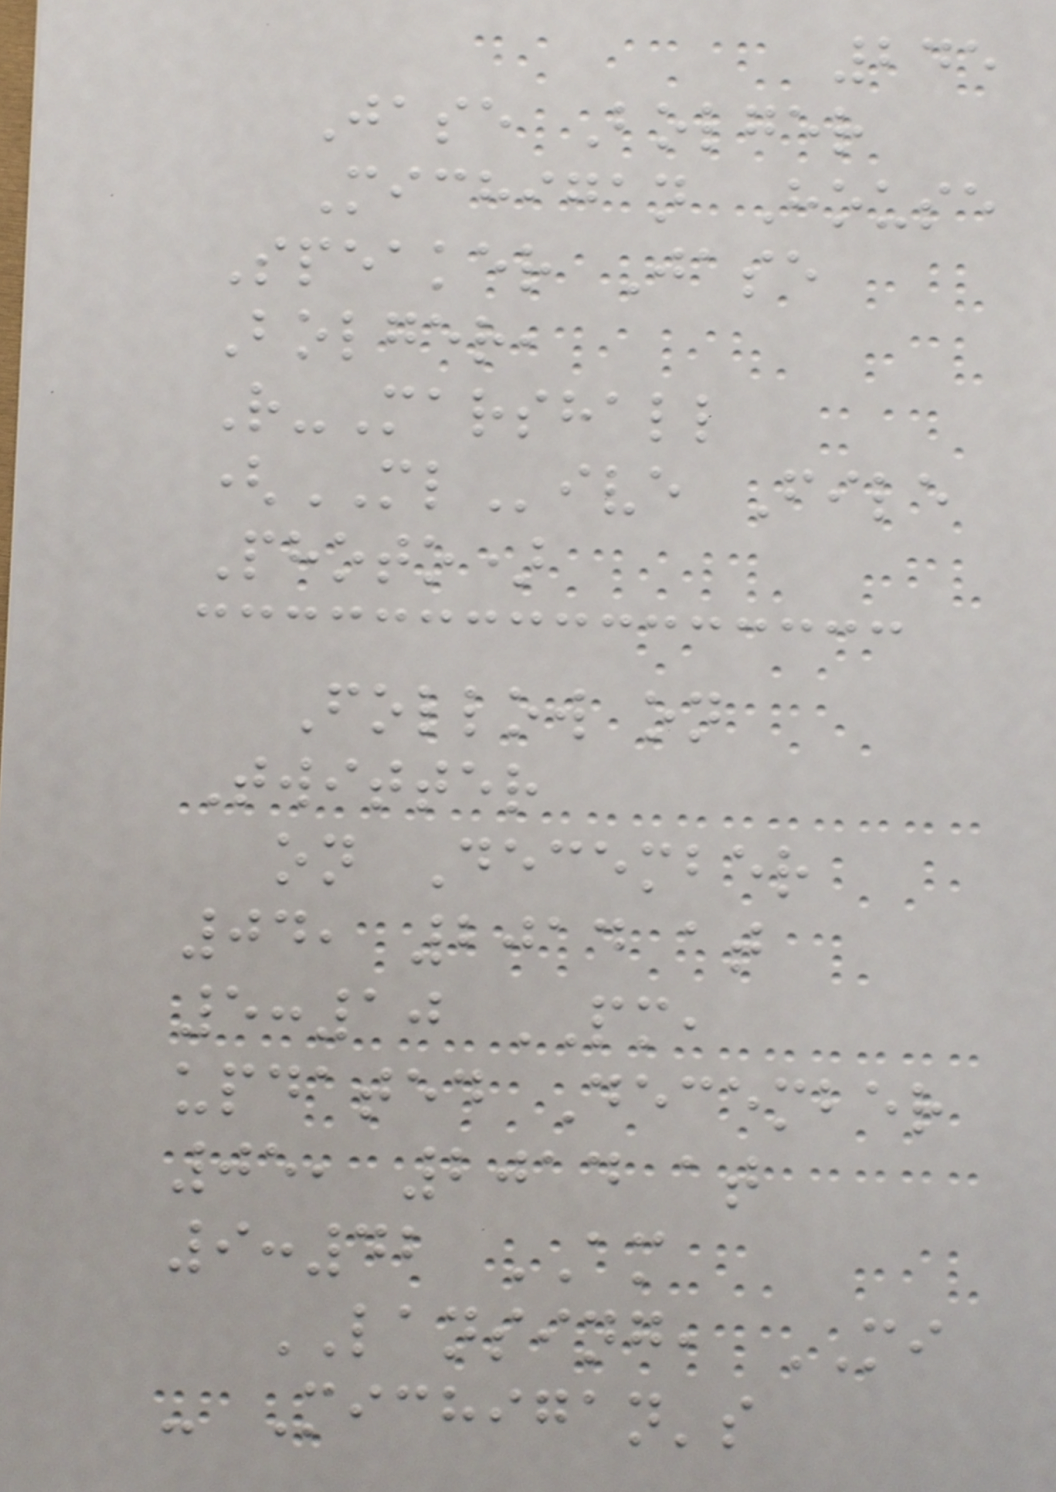245
Jase Bolger
Michigan House
Speaker Jase
Bolger,
R-Marshall
(MLive File
Photo)
Follow on
Twitter
on December
04, 2014 at
5:10 PM,
updated December
05, 2014 at
9:42 AM
LANSING, MI
- Michigan's
